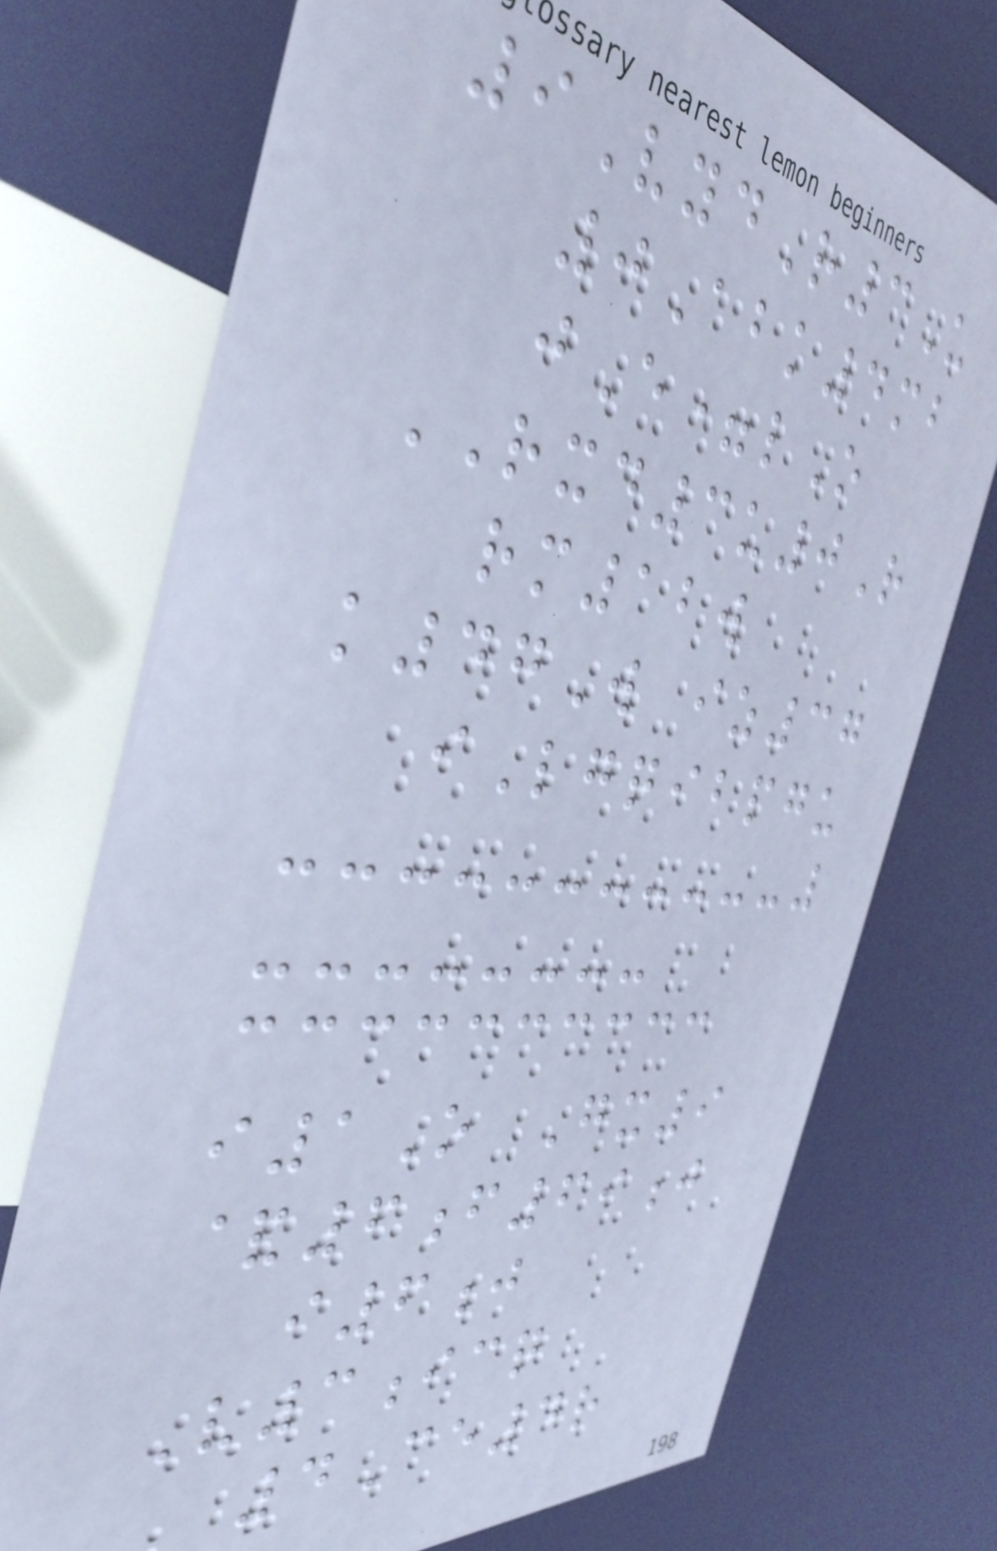9VydR3U
0Abk4mb
jE=lO
RXD3u0R
rm12w
k47W iz37
iLgqibpgu
i1O Gx9
&6f69j
i6j
V3icq
4Ce4r
